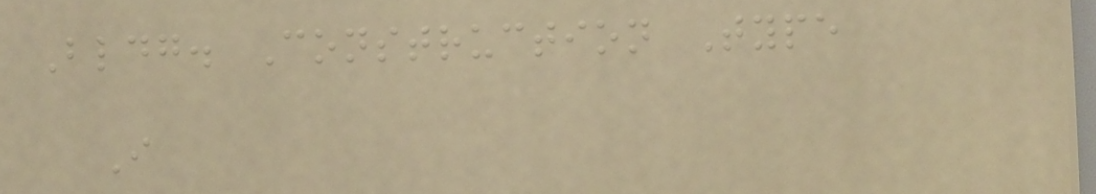Bldg. Construction Type
I
